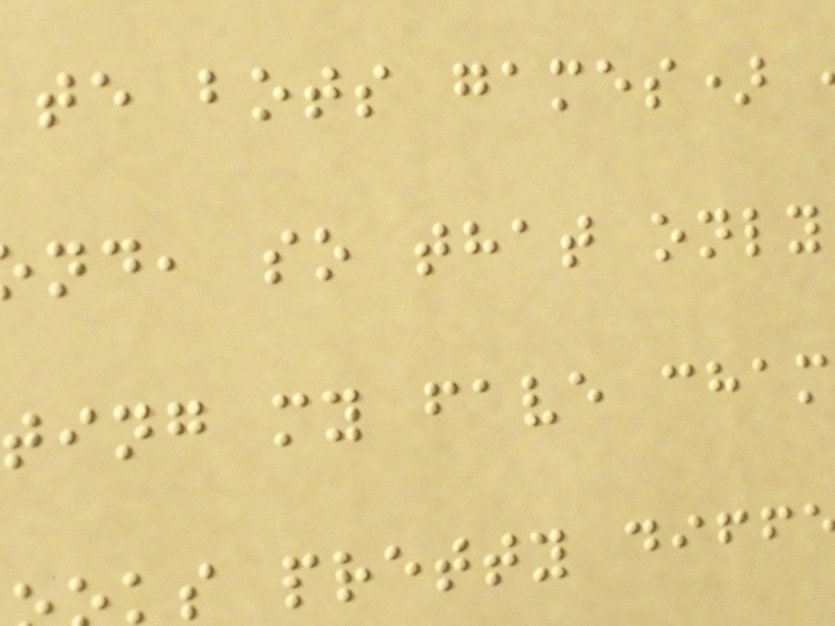te bots games)
nd, so that only
ting my fave cham
s pretty diff
